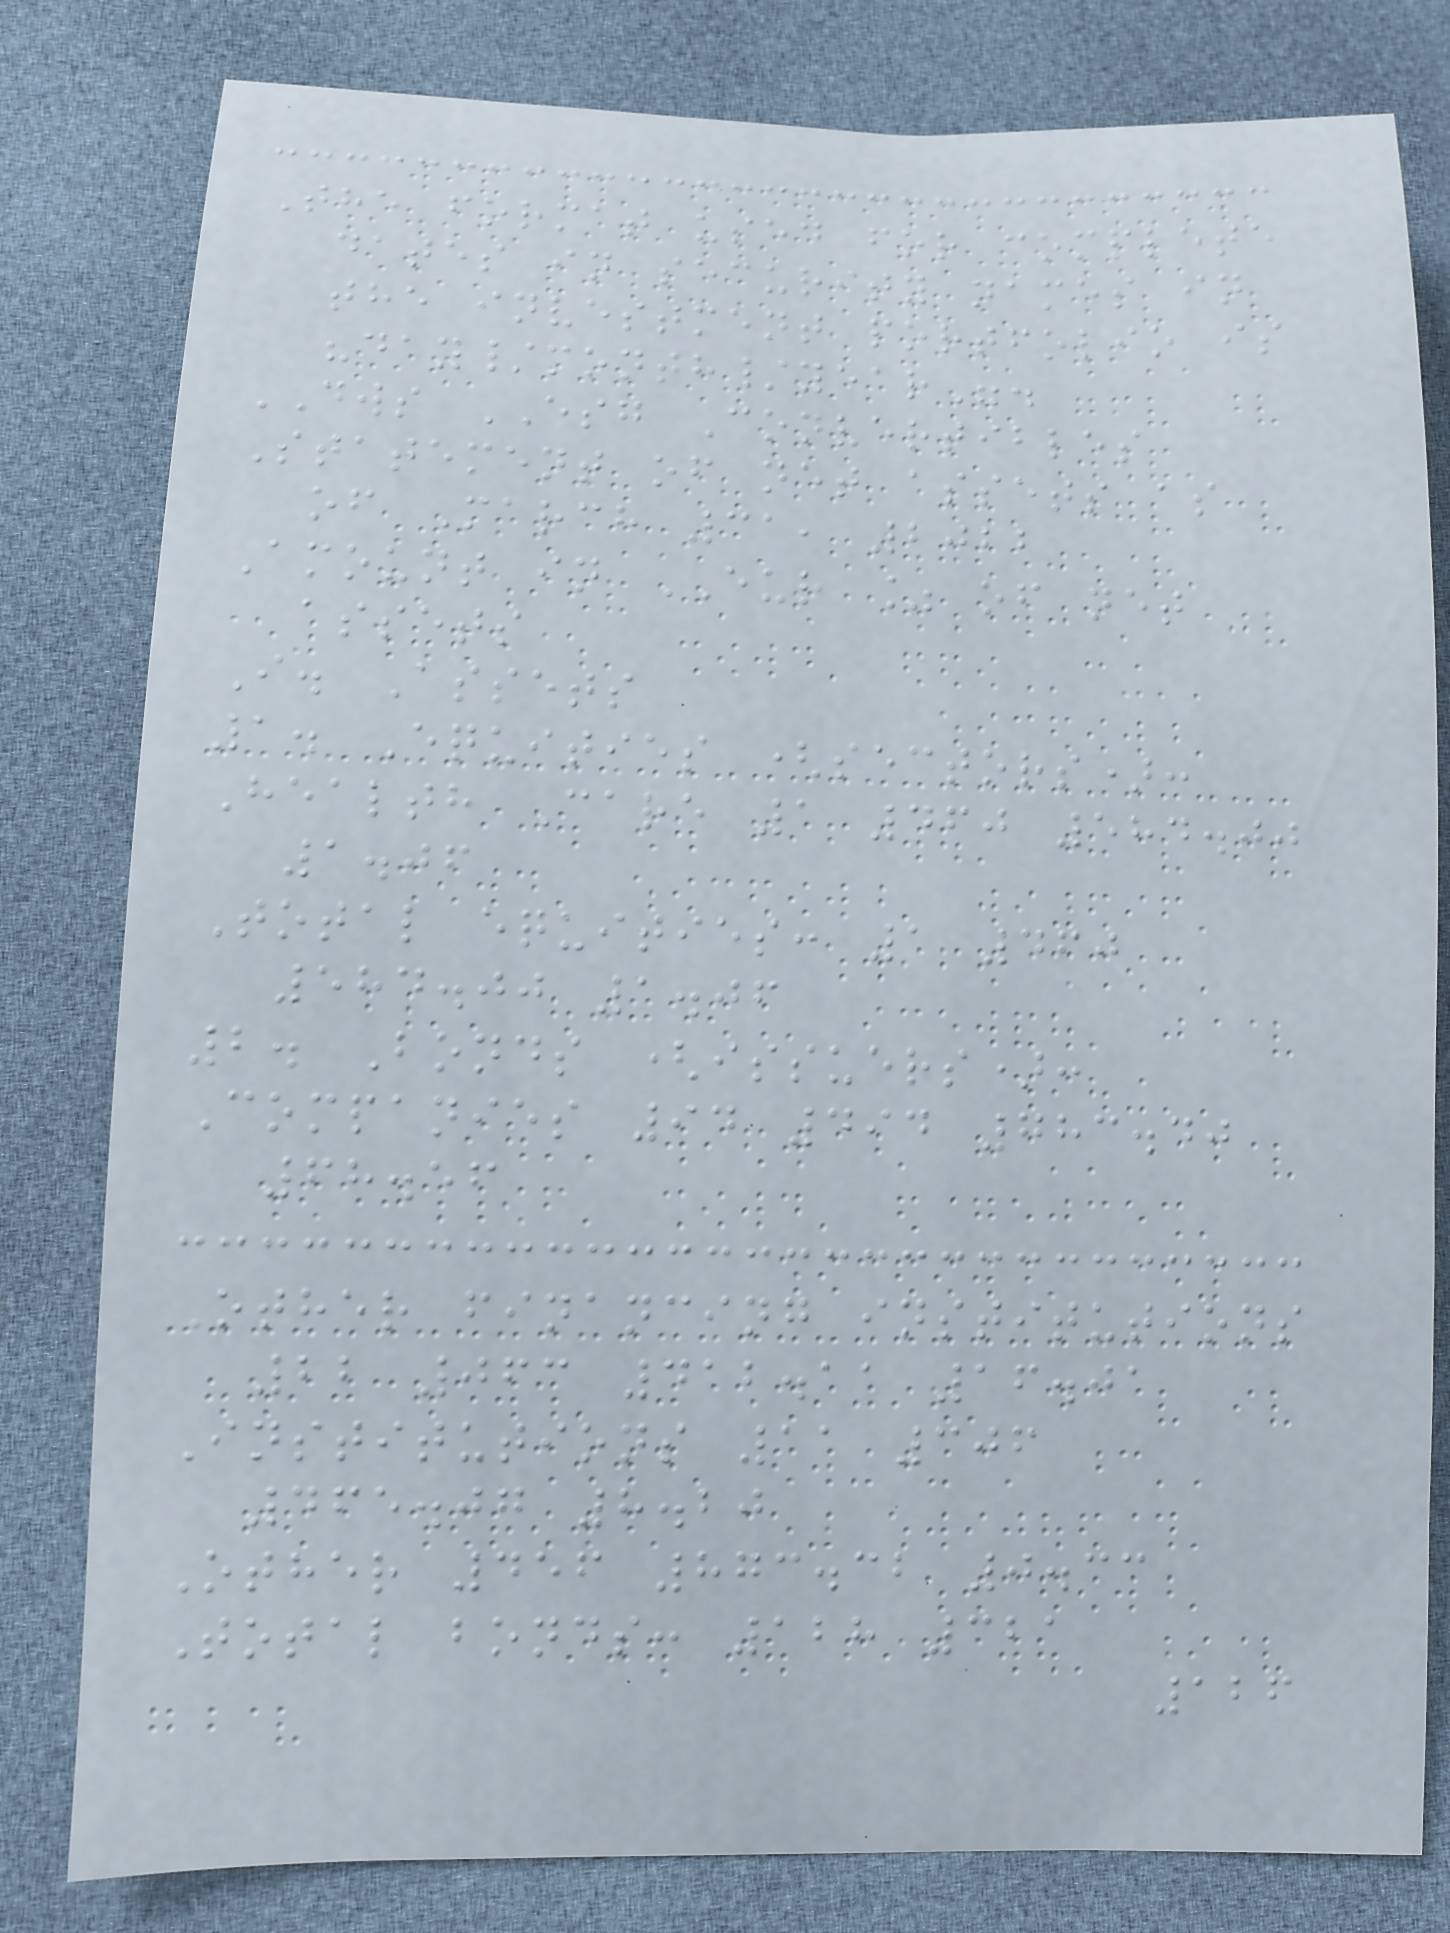The format used for complete
dates in security names in
the investment portfolio is
"day/month/year".
DWS ESG Convertibles
Statement of net assets as
of March 31, 2022
Amount in EUR % of net
assets
I. Assets
1. Equities (sectors):
Health Care 1 460 584.00
1.06
Total equities: 1 460
584.00 1.06
2. Bonds (issuers):
Companies 94 494 783.40
68.56
Other financing institutions
22 063 412.11 16.01
Institutions 11 306
465.07 8.20
Other 456 873.32 0.33
Total bonds: 128 321
126
